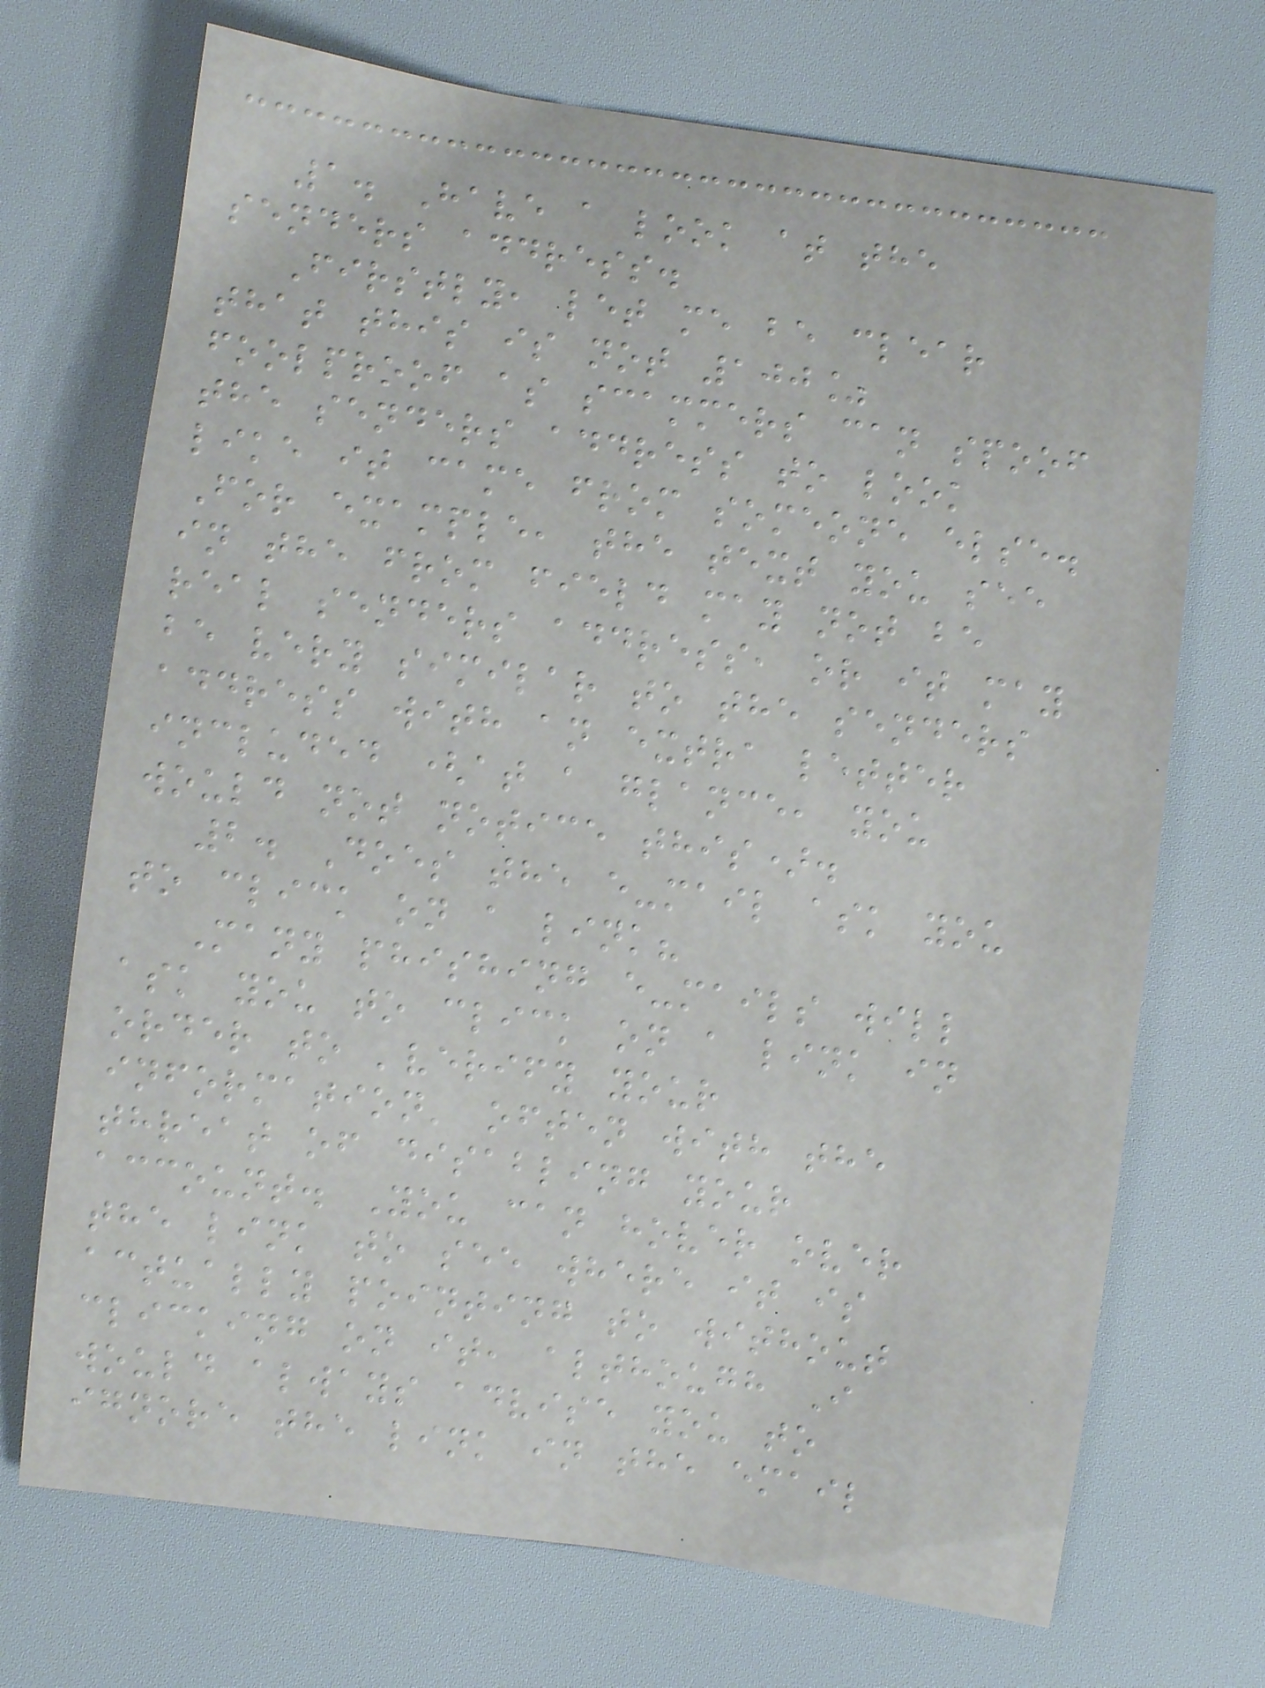1. Have a look at the
senders address.
Firstly, let me be clear
that this is not 100%
foolproof as scammers can spoof
the senders address to look
like it came from someone else.
For example, the text you see
in the from field may not be
real senders address, or it may
be very similar to the senders
address with an extra letter
included (at a glance, you
would not notice this).
2. Does the e-mail ask you
to click on a link?
Many phishing e-mails will
ask you to click on a link in
order to 'verify your
information' often with the
threat of disabling your
account. You can hover over
the link to see where it is
actually pointing to without
clicking on it, although I
would always advise you to
ignore the link in the email
